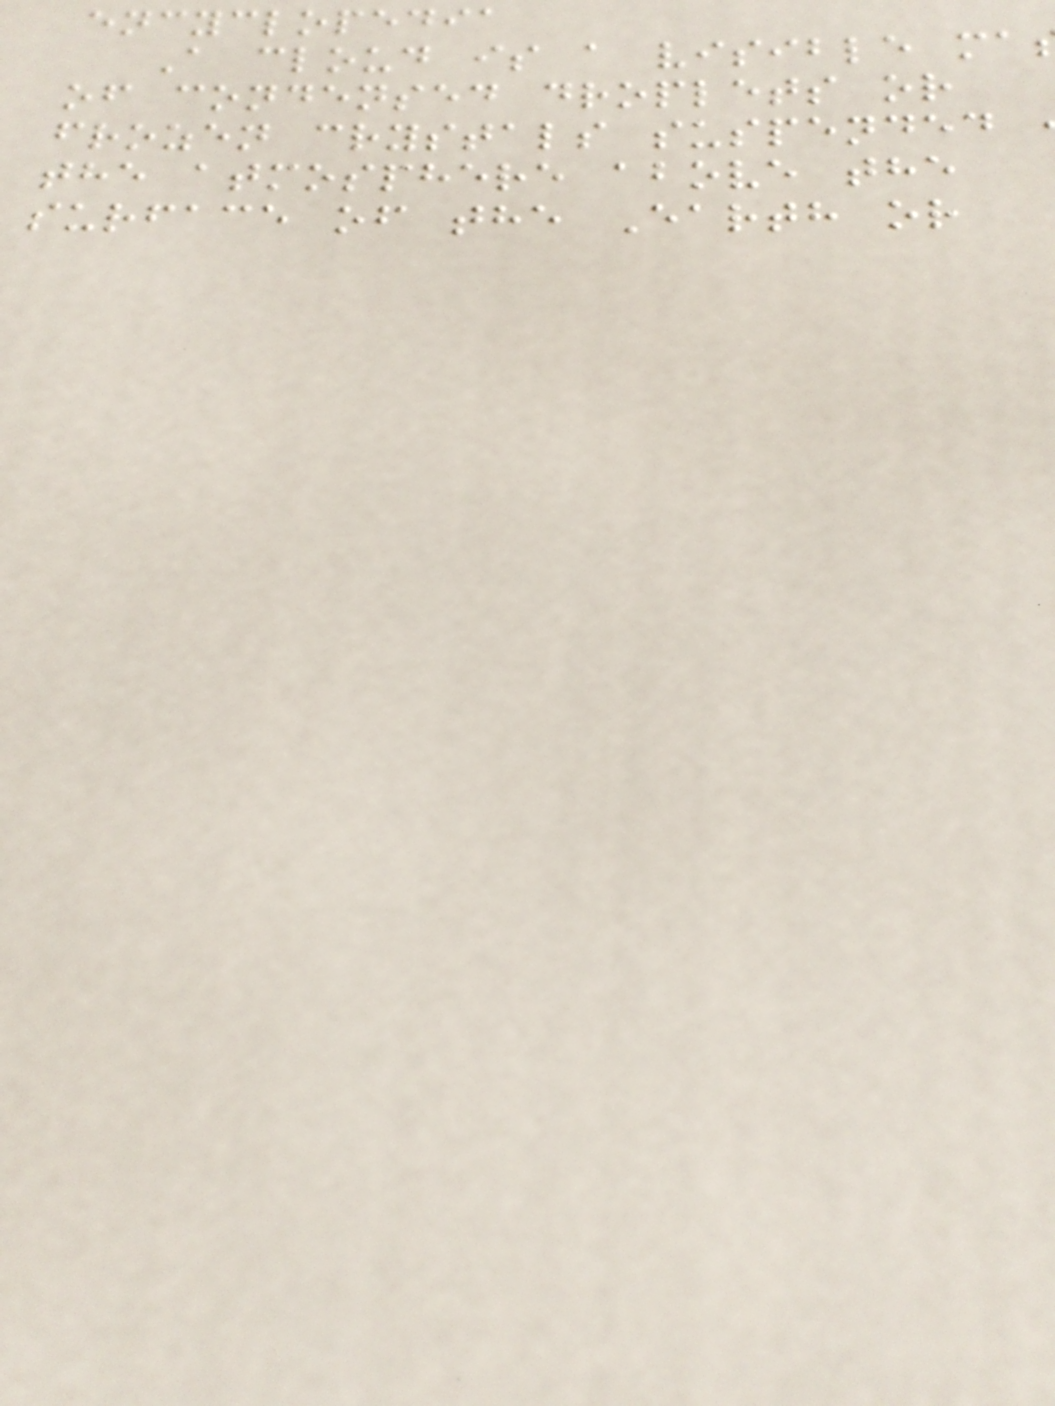encyclopedia
A cloud is a visible ma
of condensed droplets or
frozen crystals suspended
the atmosphere above the
surface of the Earth or
